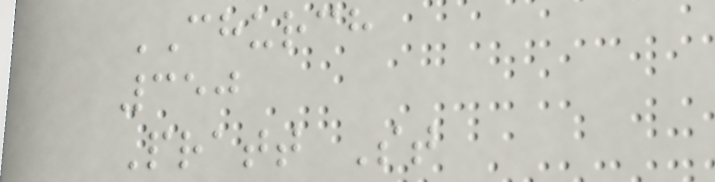CHURCH
350
Pratt St
